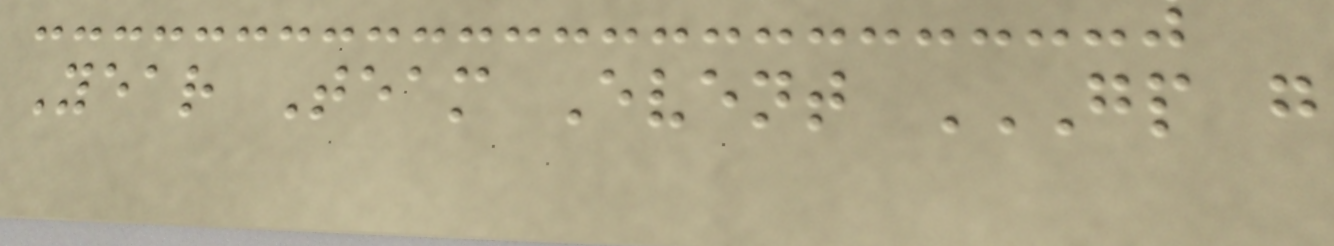Year Team Event GP G
